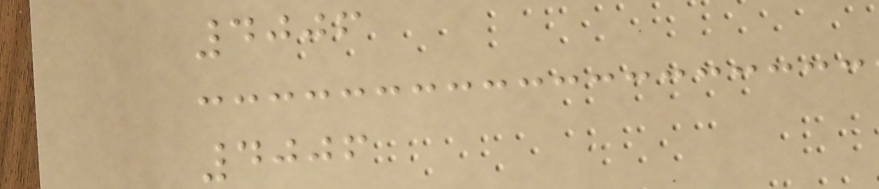4006
4006
